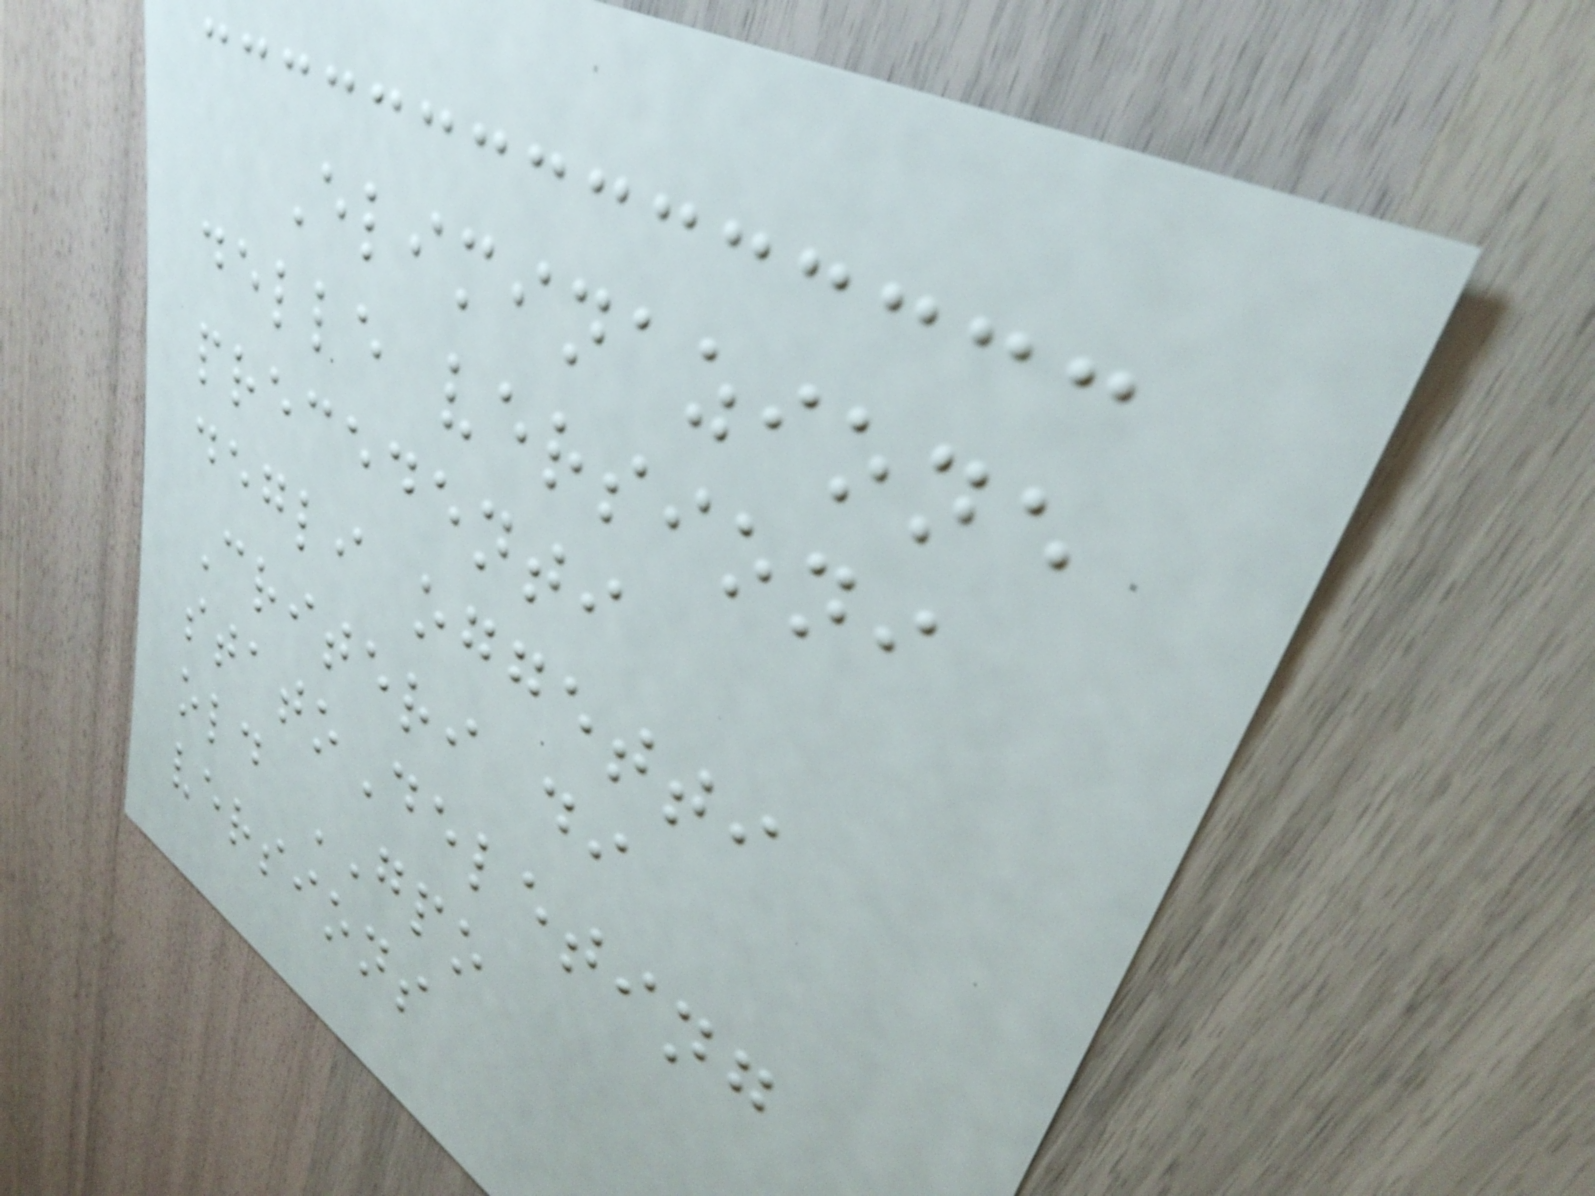Eliminazione
delle versioni
precedenti
degli oggetti
Criteri di
statoDeleting
old GPO
versions
